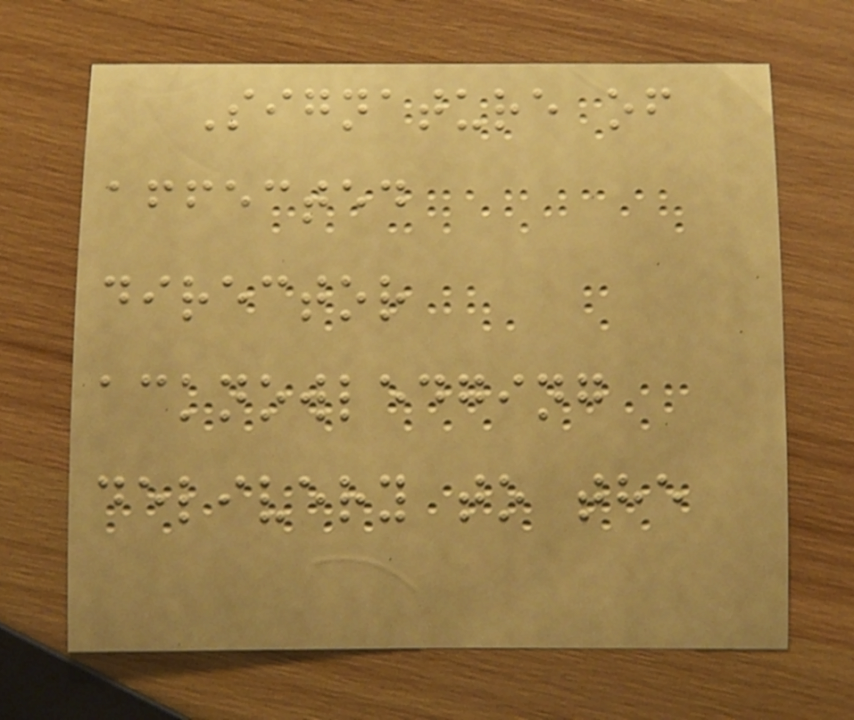Signature of
affected
director
acknowledging
delivery to the
